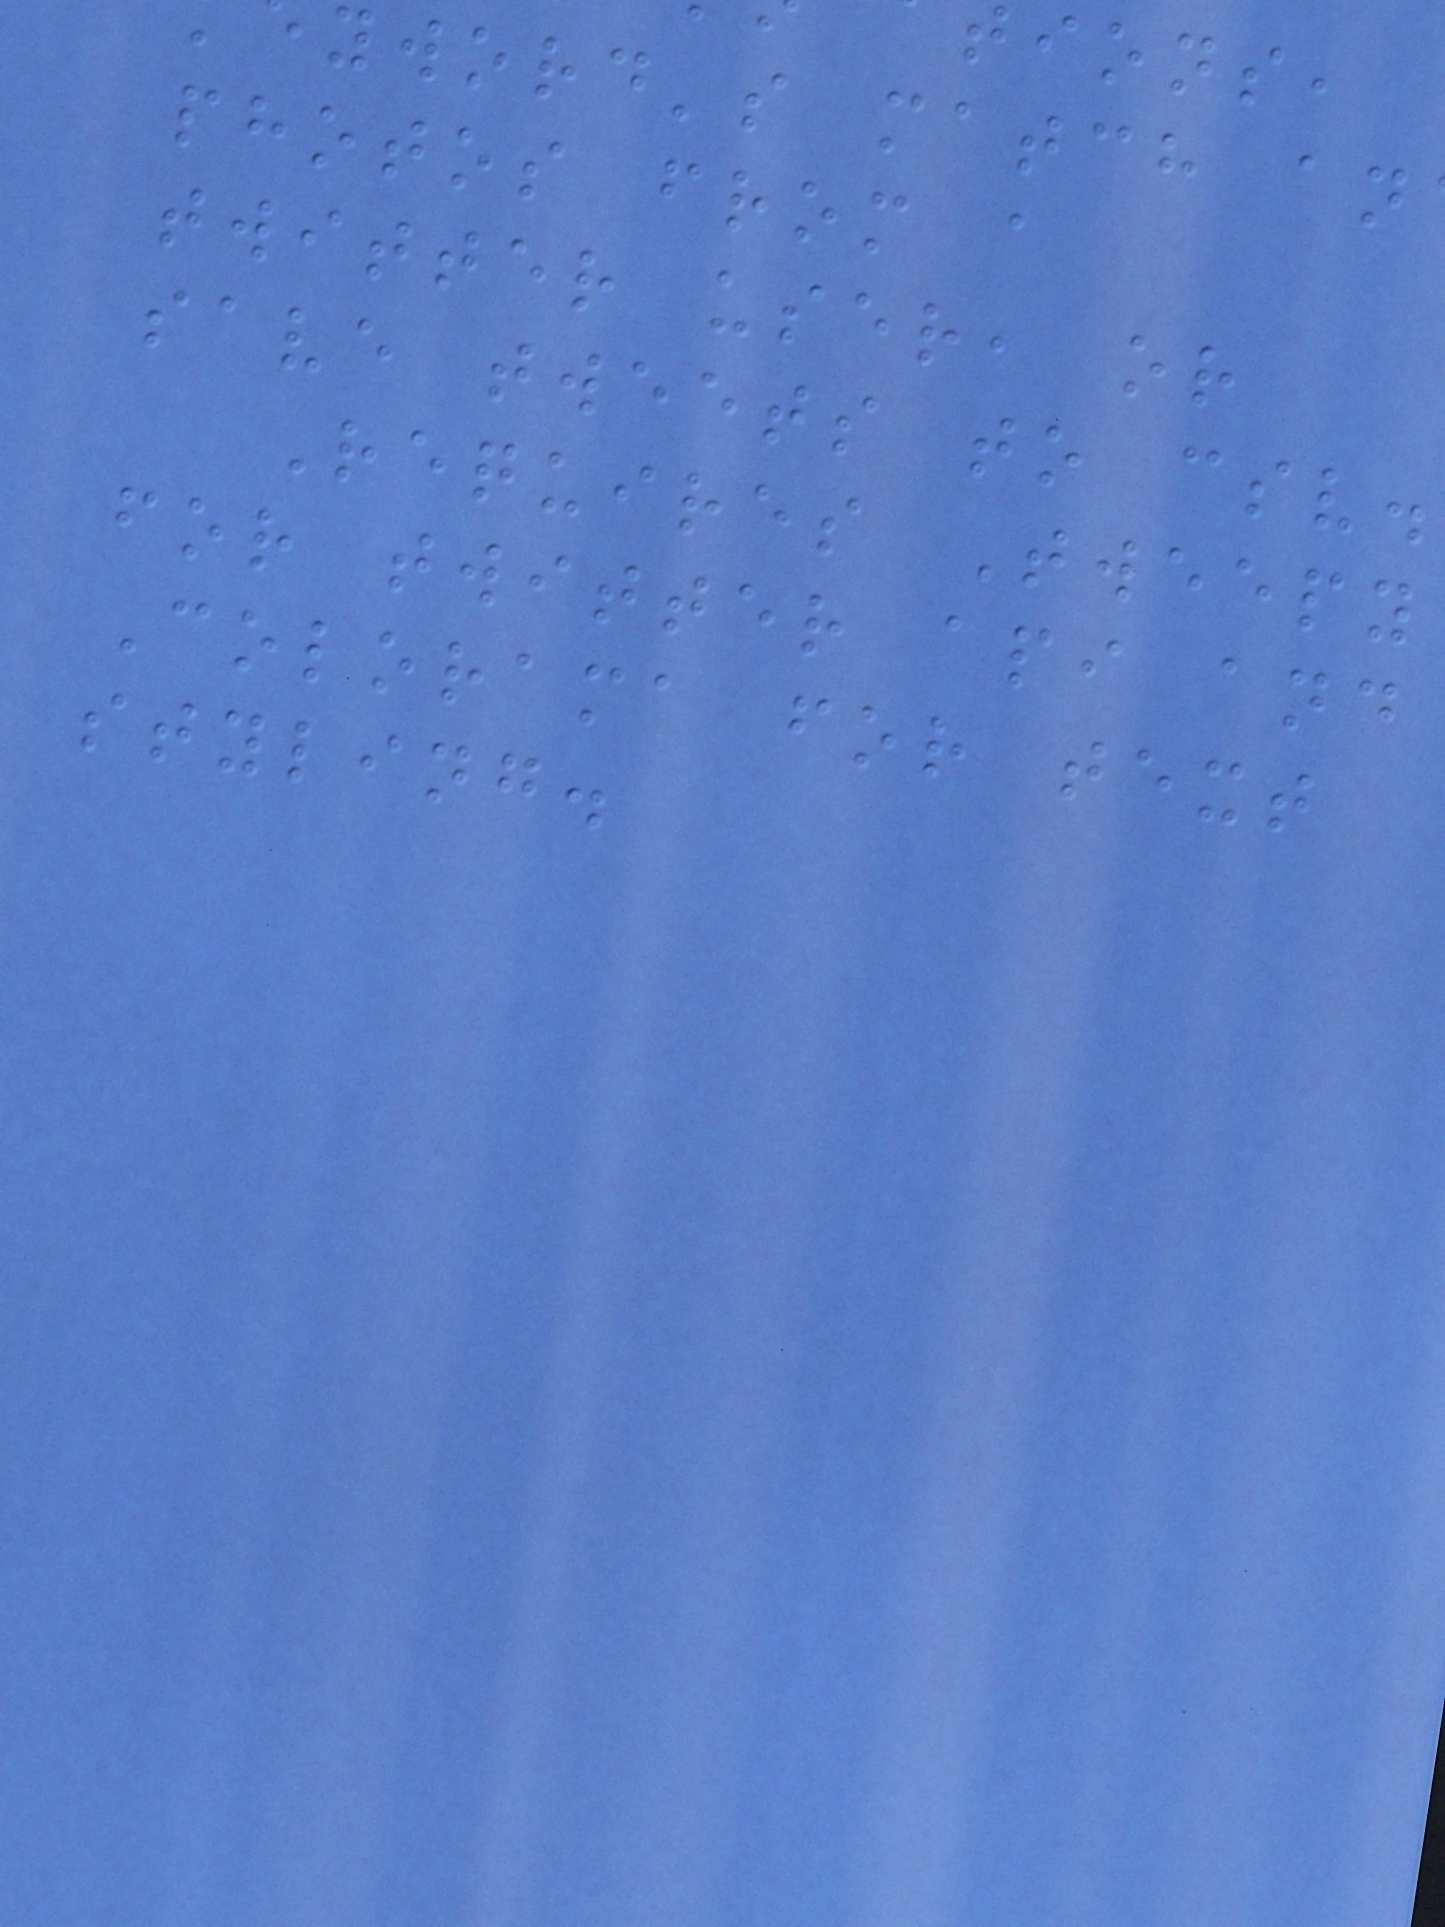ions,
yword's match an
photos from a
twitter user, or
save tweets to csv.
Requires Tweepy
for twitter api and
Colorama for text
styling.
